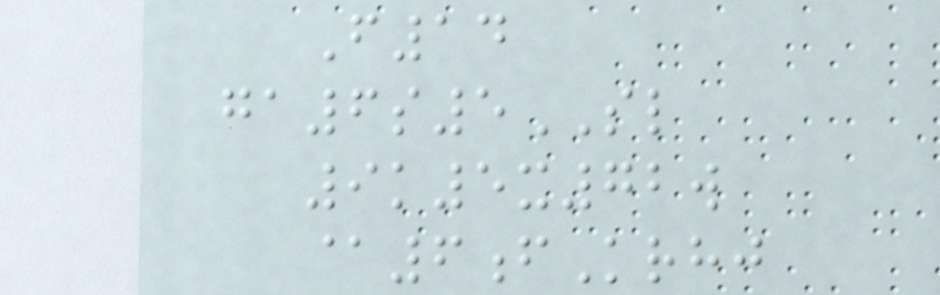F14
ga6s5SL
9k5x72w
@6fKrhj
